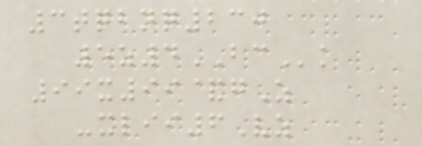3tqbnq230
5z4BCk
99x99&gZ
-xlii6Vz
